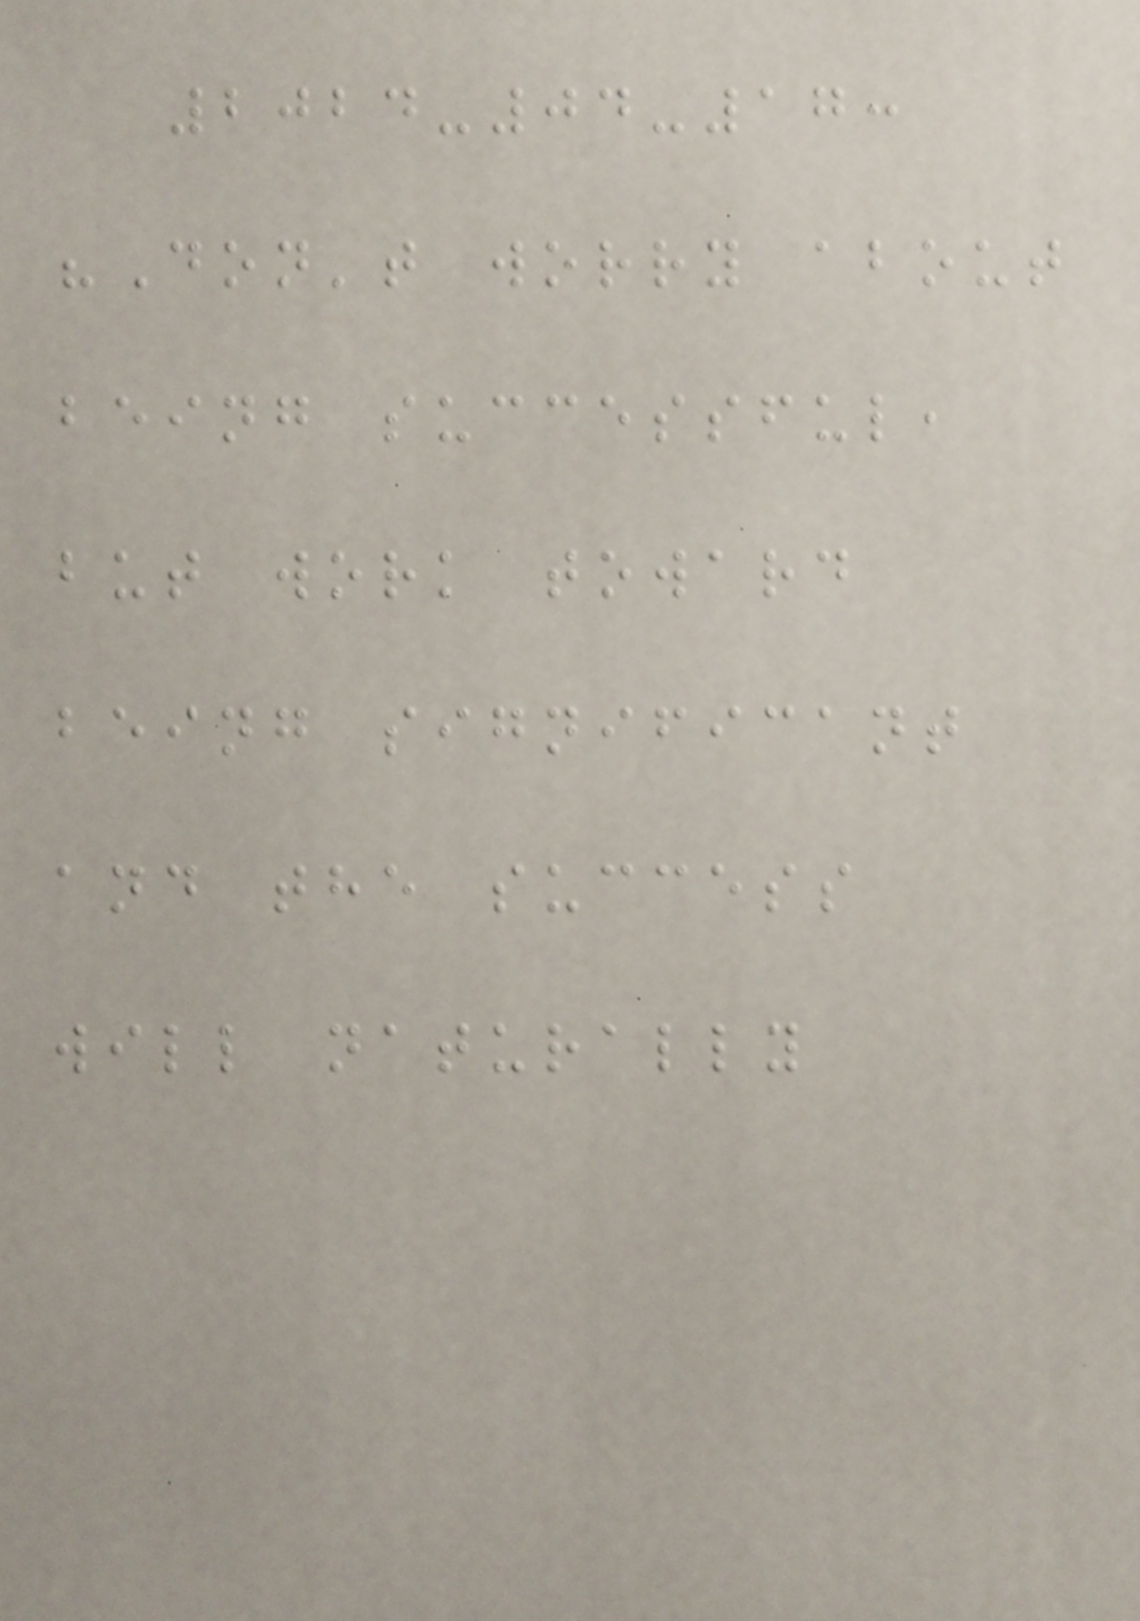2024-04-17:
"Don't worry about
being successful,
but work toward
being significant
and the success
will naturally
